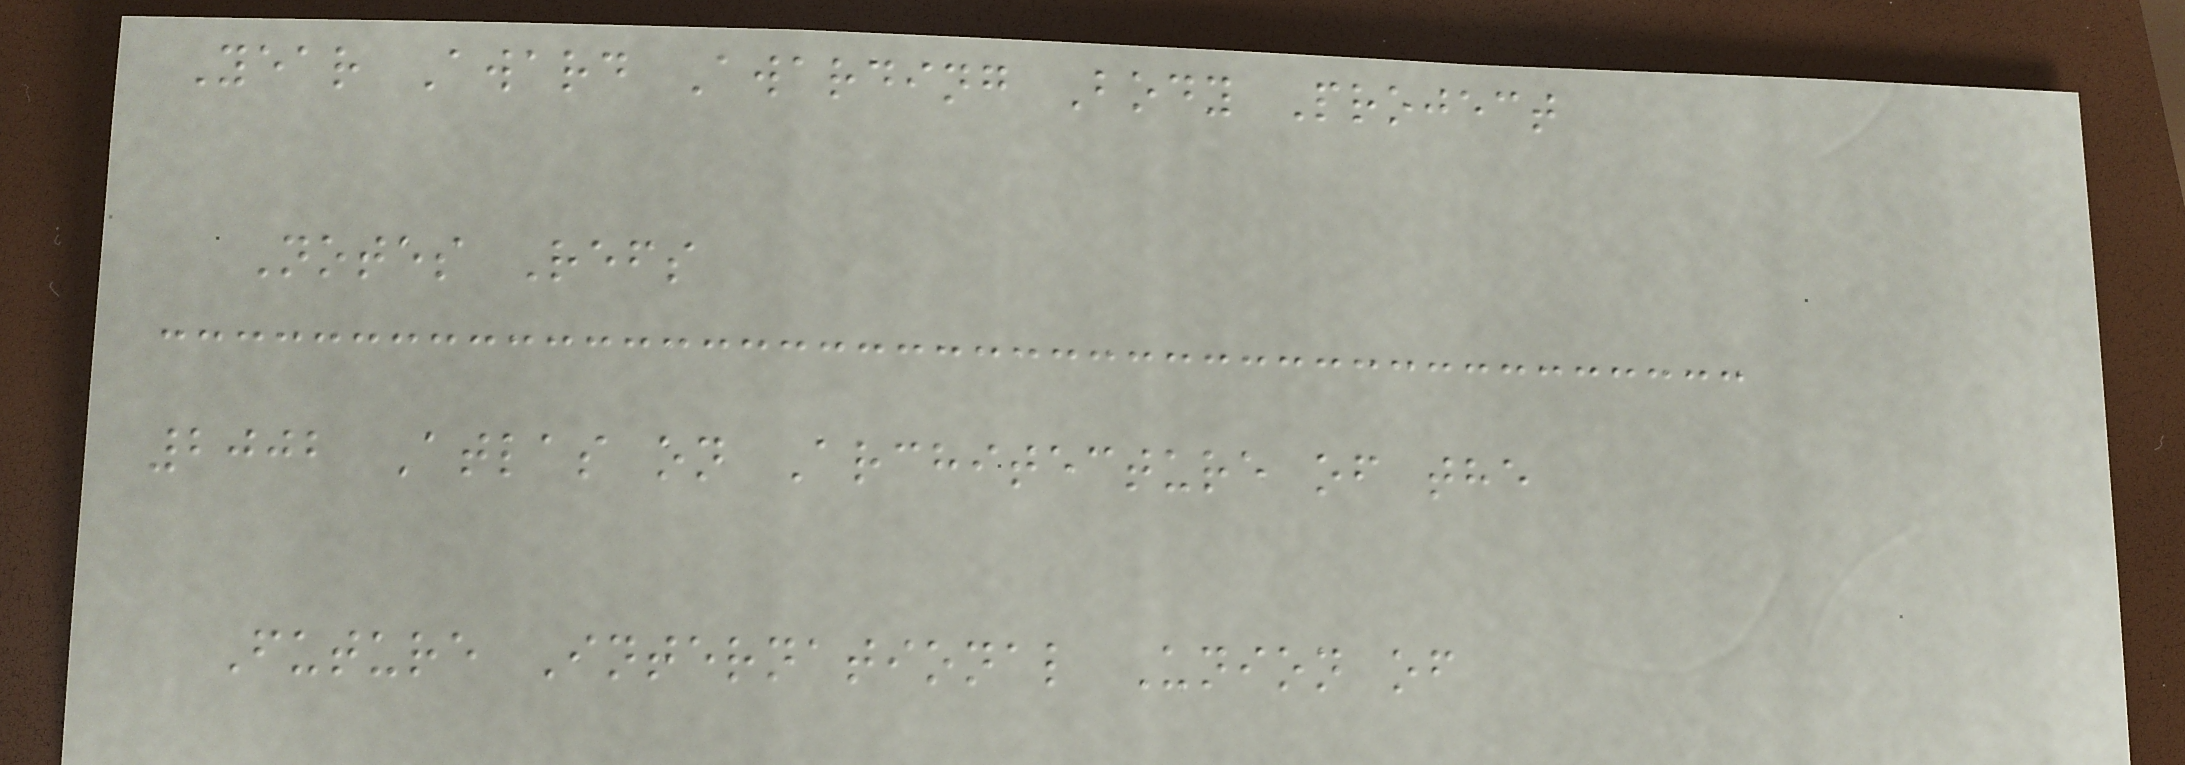Year Award Awarding Body Project
Notes Refs
2002 Atlas on Architecture of the
Future International Union of
